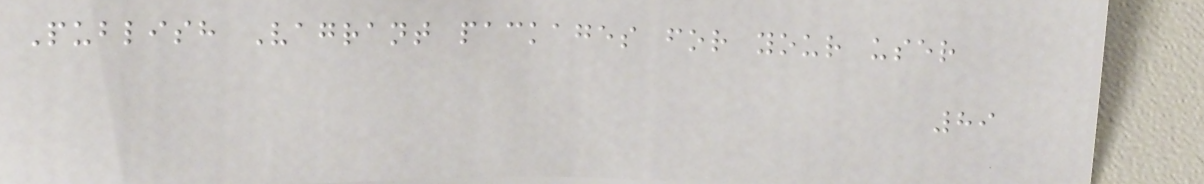Publish Vagrant packages for your user
89
